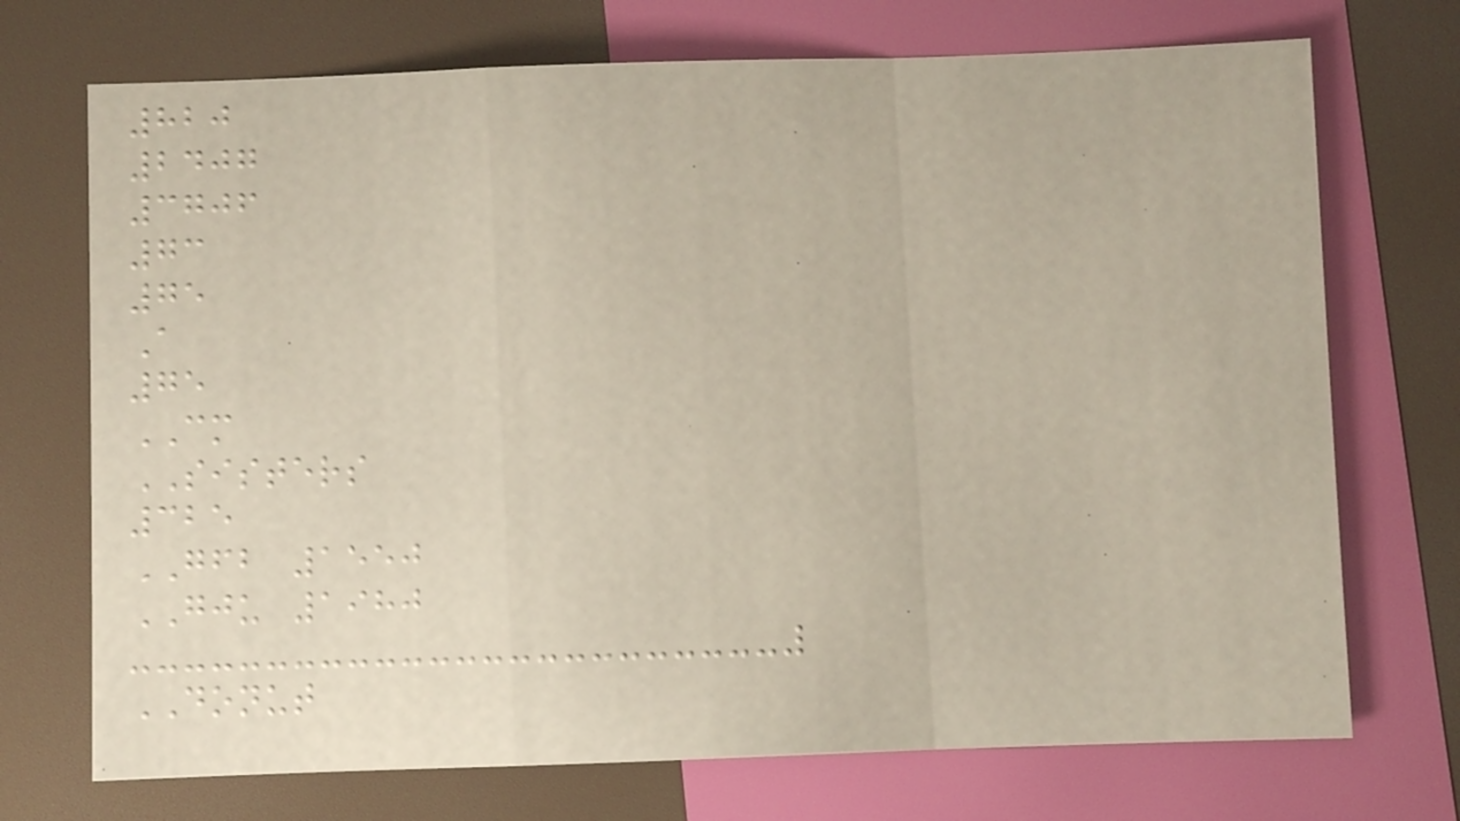820
2407
3706
73
75
A
75
CM
SISTERS
325
GFB 1550
GJU 1980
DONUT
